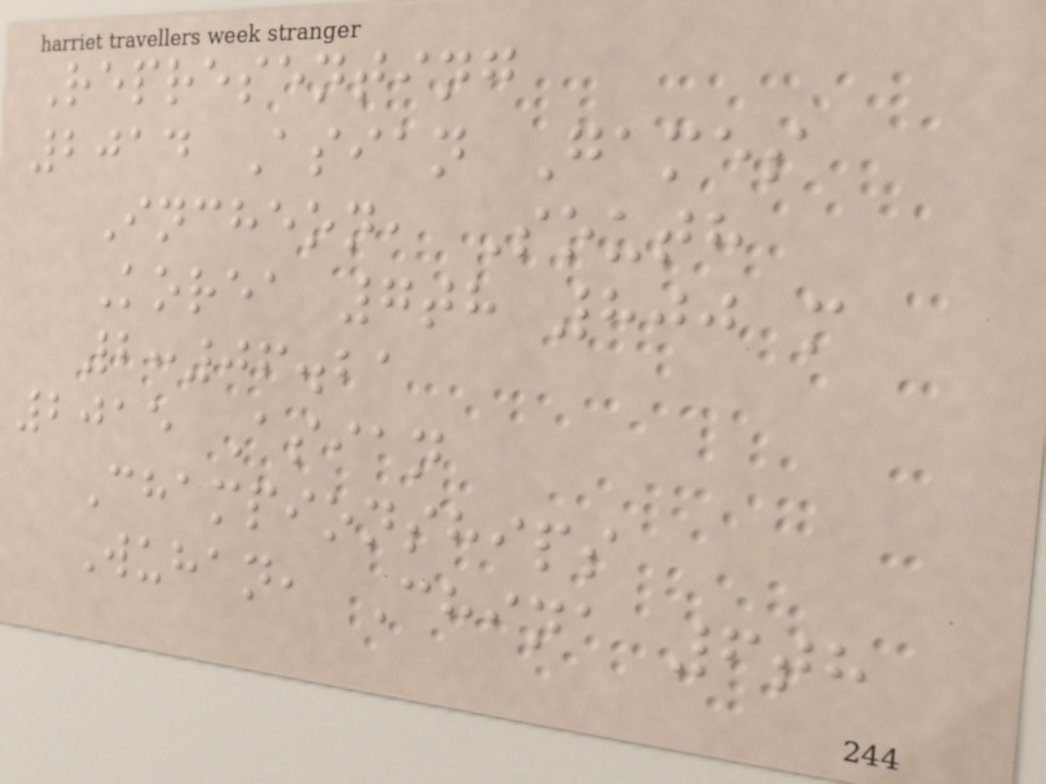Representing
2014 Asian Games
Incheon, South
Korea 7th 800 m
2:06.21
2015 Asian
Championships
Wuhan, China 6th
